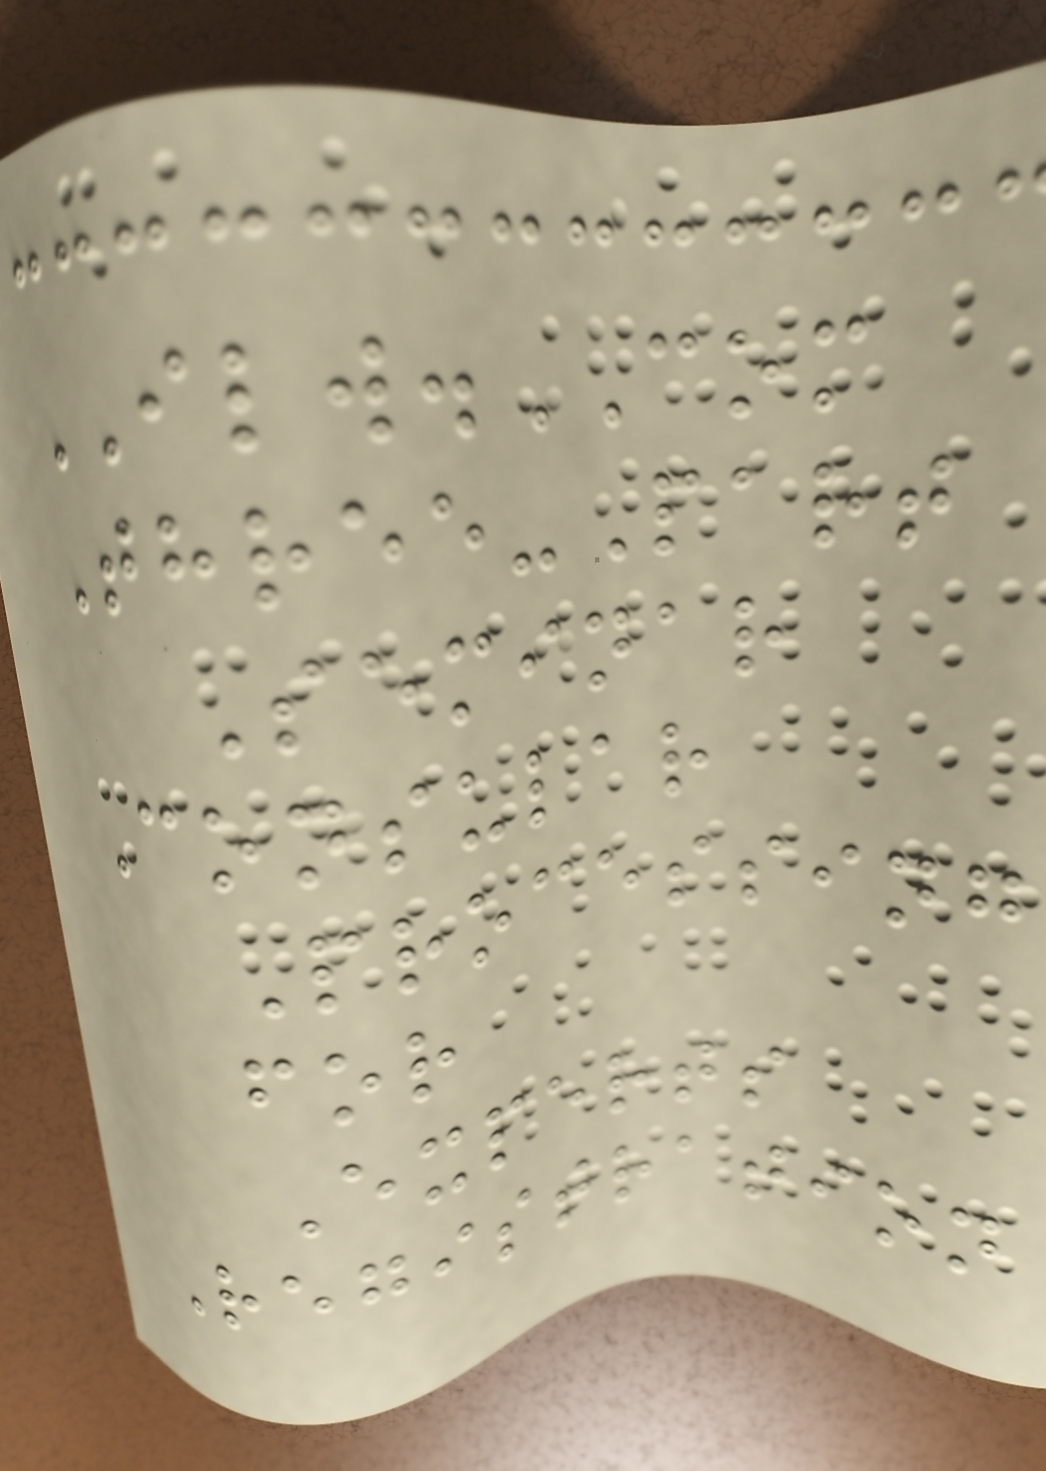ILW.COM
Three-Part
Seminar
Consular
Processing
for
Experts
Registration
